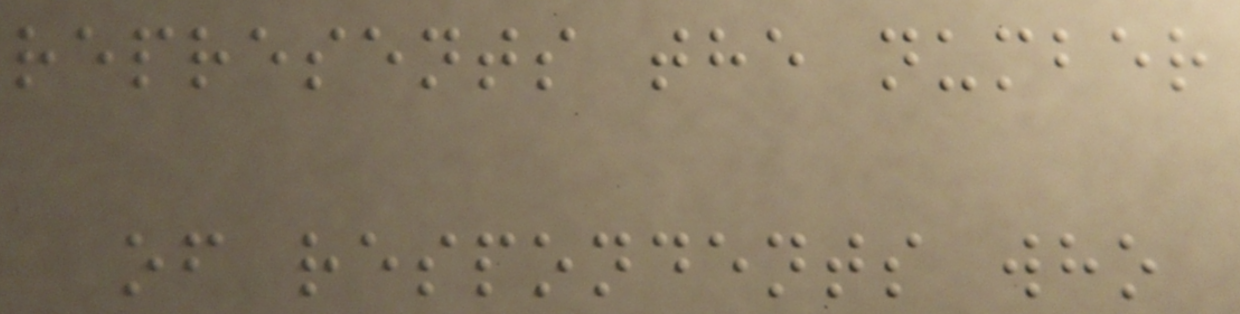represents the number
of respondents who
